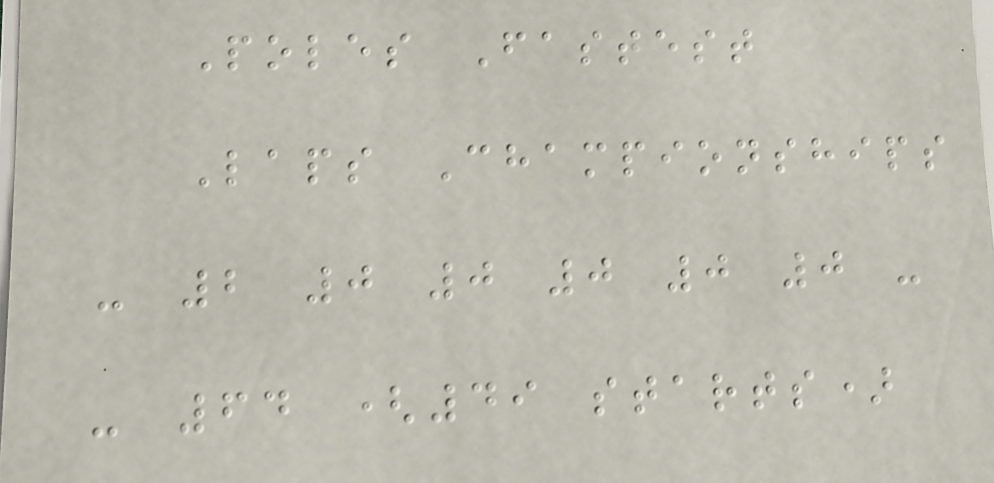Poles Fastest
Laps Championships
- 2 0 0 0 0 0 -
- 64 (49 starts)
